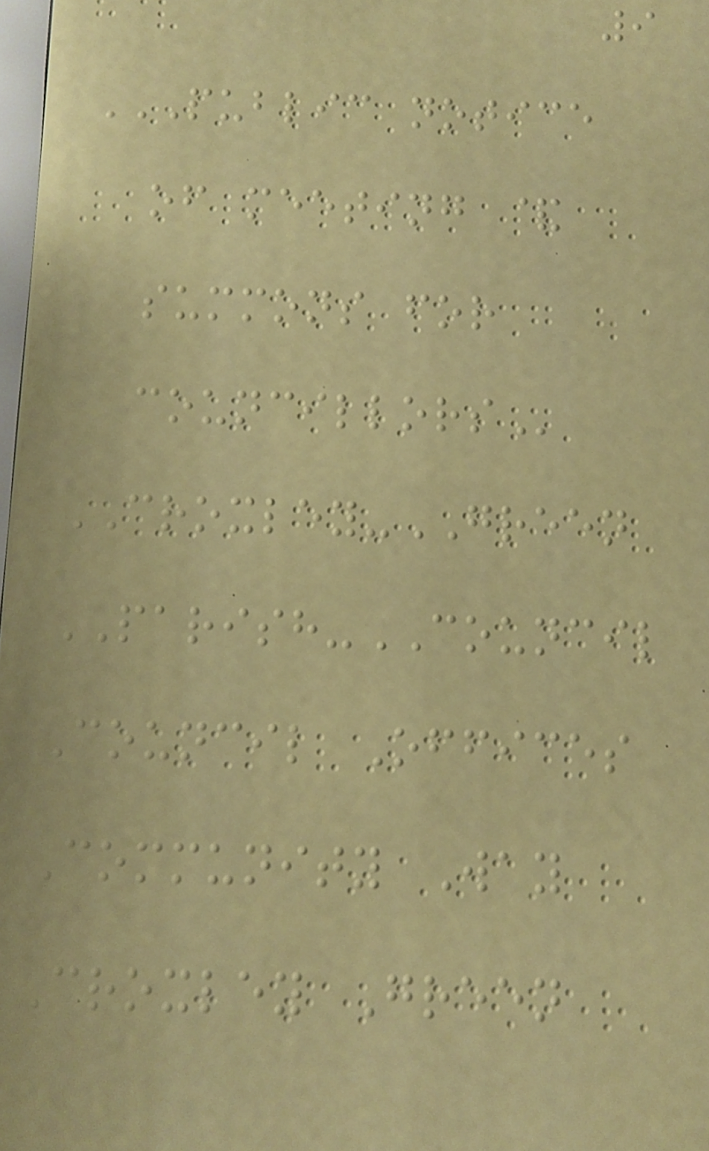9
PUBLIC NOTICE
OF MEETING &
SUMMONS FOR
COUNCILLORS
CROXLEY-GREEN
PARISH-COUNCIL
Council Offices
Community Way
Croxley Green
